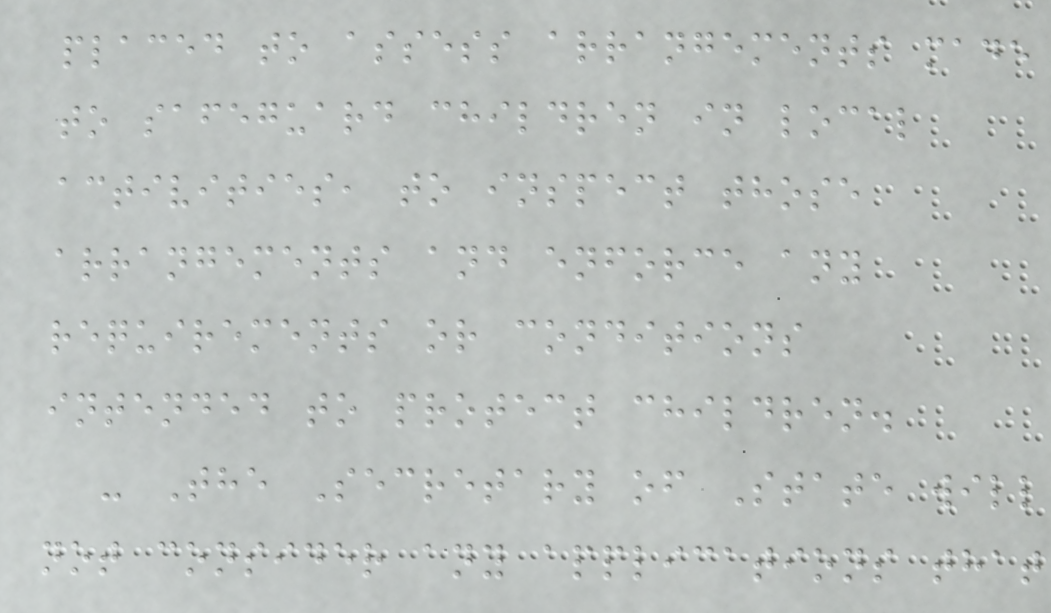placed to assess arrangements made
to safeguard children in local
activities, to inspect those
arrangements and enforce any
requirements or conditions
intended to protect children.
- The Secretary of State will
not consider any applications that
